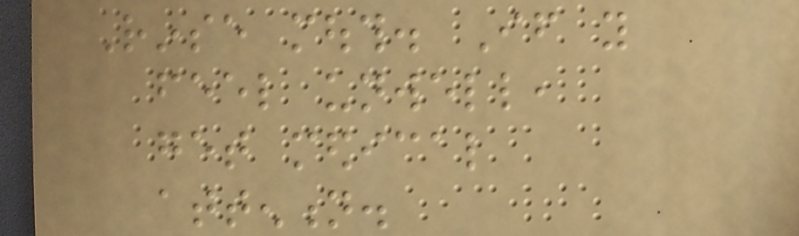Rinse mouth. If you
feel unwell,
get medical
attention.
